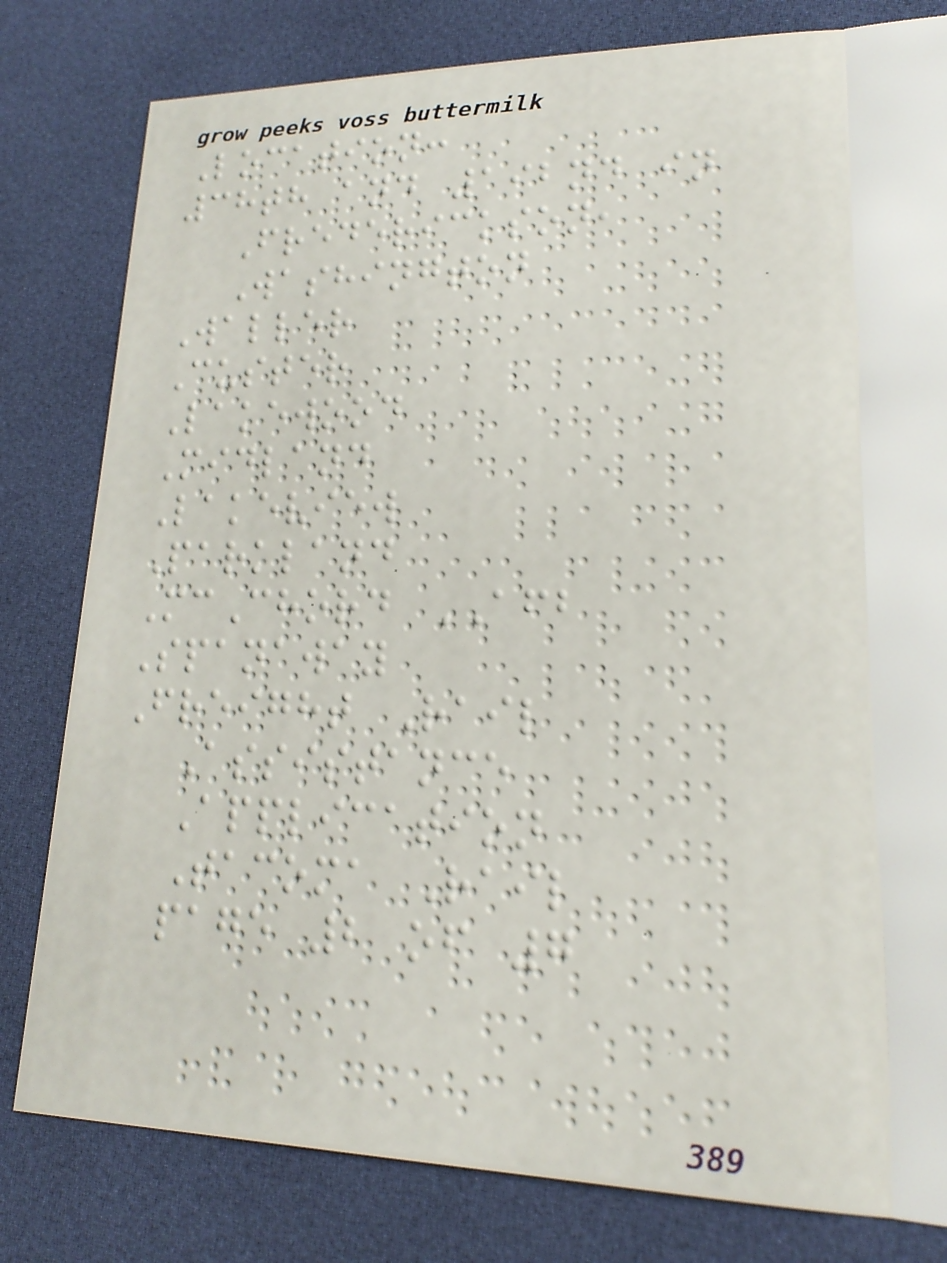Location:
38th and 192nd in
Frederickson,
Washington
Waller
Custer
Lakewood
Midland
Lakeview
Parkland
McChord AFB
Spanaway
Freight Rail
Assistance
Application
Tacoma Rail
page 2 of 7
